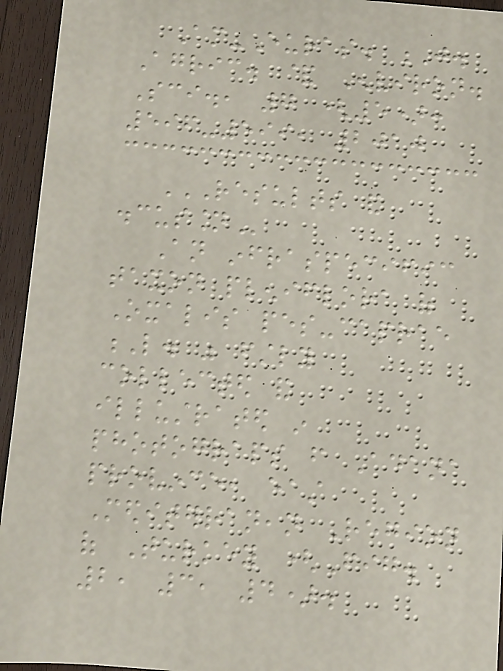Am-Euras. J.
Agric. & Environ.
Sci., 7 (5):
596-599, 2010
RESULTS AND
DISCUSSION
An infraspecific
taxon pleniflora of
Oxalis pes-caprae
L. was firstly
collected and
illustrated in
photograps from Adana
province, east
Mediterranean Region
of Turkey (Fig.
2, 3, 4).
